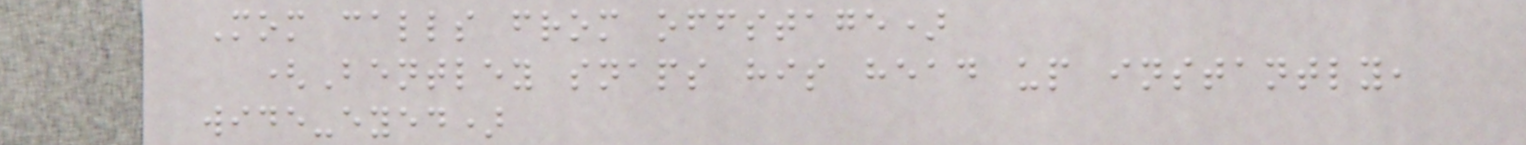Mom calls from offstage)
(Bentley snaps his head up instantly,
wide-eyed)
